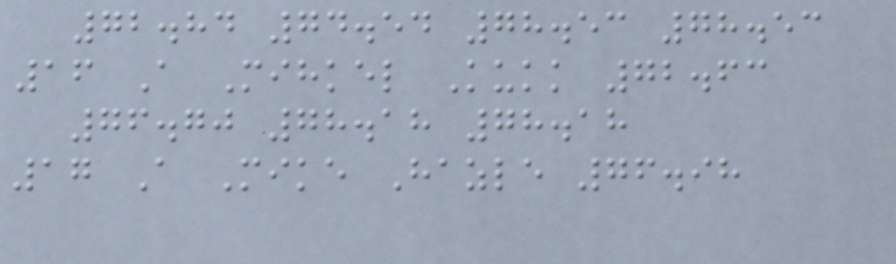72.84 74.54 78.53 78.53
16 A Mihkel Kukk 72.63
76.70 78.18 78.18
17 A Mike Hazle 76.98
